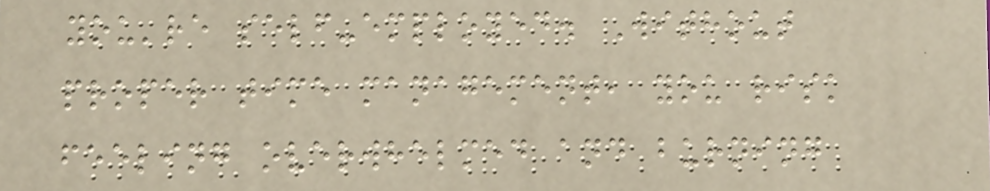you're self-employed. Without
proper time management, you risk
feeling overwhelmed and burning
